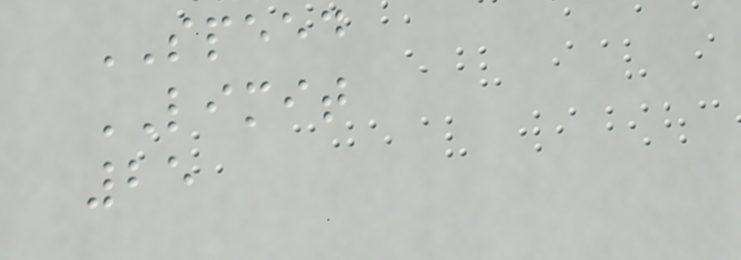SPEED
LIMIT
25
